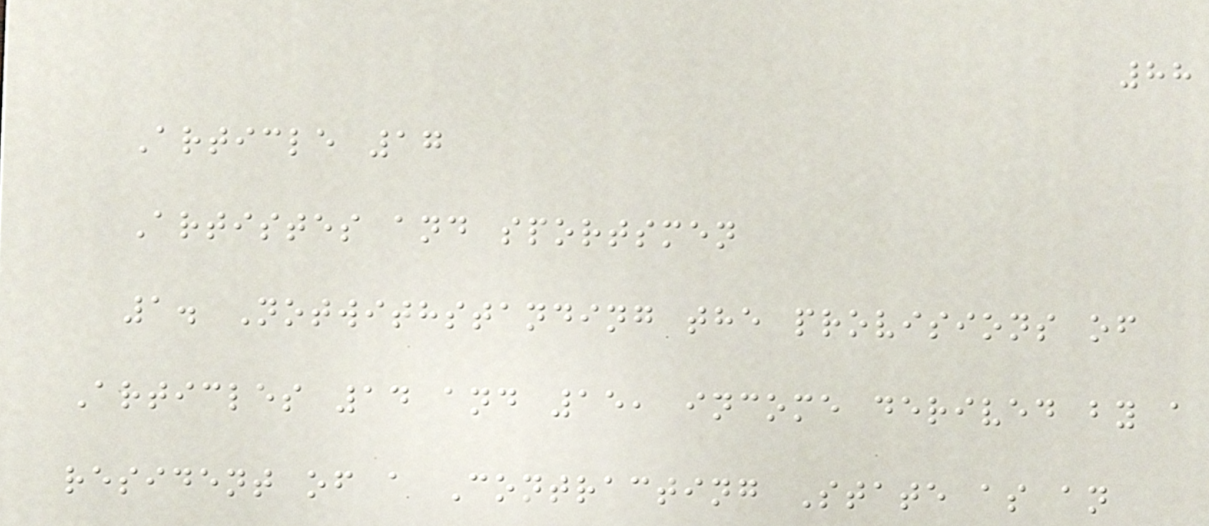88
Article 17
Artistes and sportsmen
1. Notwithstanding the provisions of
Articles 14 and 15, income derived by a
resident of a Contracting State as an
